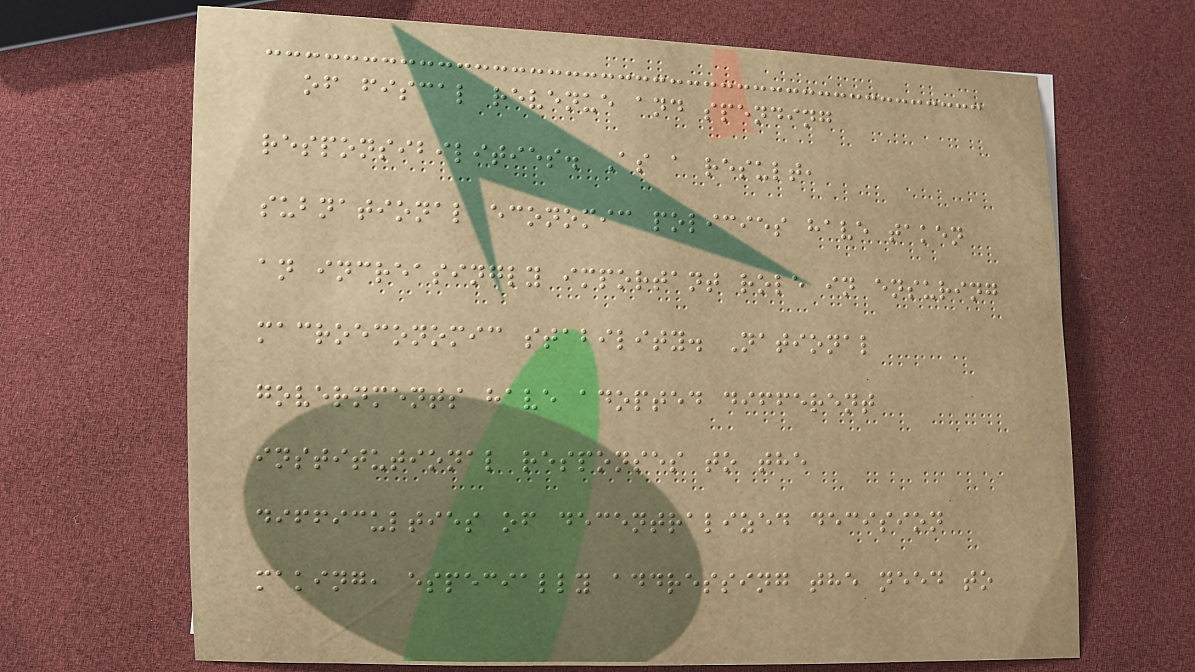of fiscal revenue and spending
responsibilities. As a result,
subnational economic policies have taken
an increasingly important role in ensuring
macroeconomic stability. National
governments have adopted different
institutional responses to the
difficulties of decentralized decision
making, especially addressing the need to
